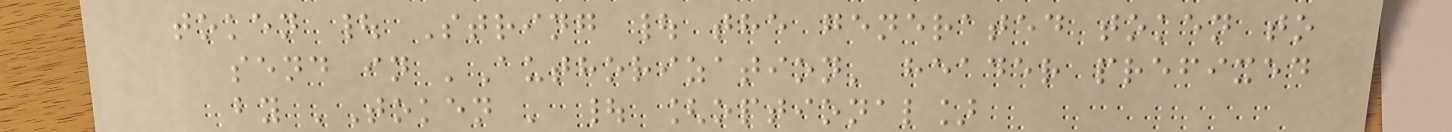token | String | the generated token to
send in 'Authorization' header prefixed
by 'Token ' | [optional]
